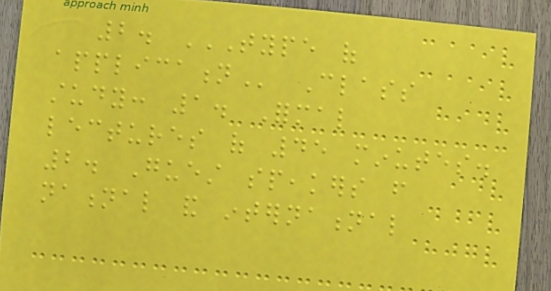2. TYPE OF
APPLICATION Class
study: 1. Formal
lectures of 45 minutes.
2. Guest speakers from
national and international
